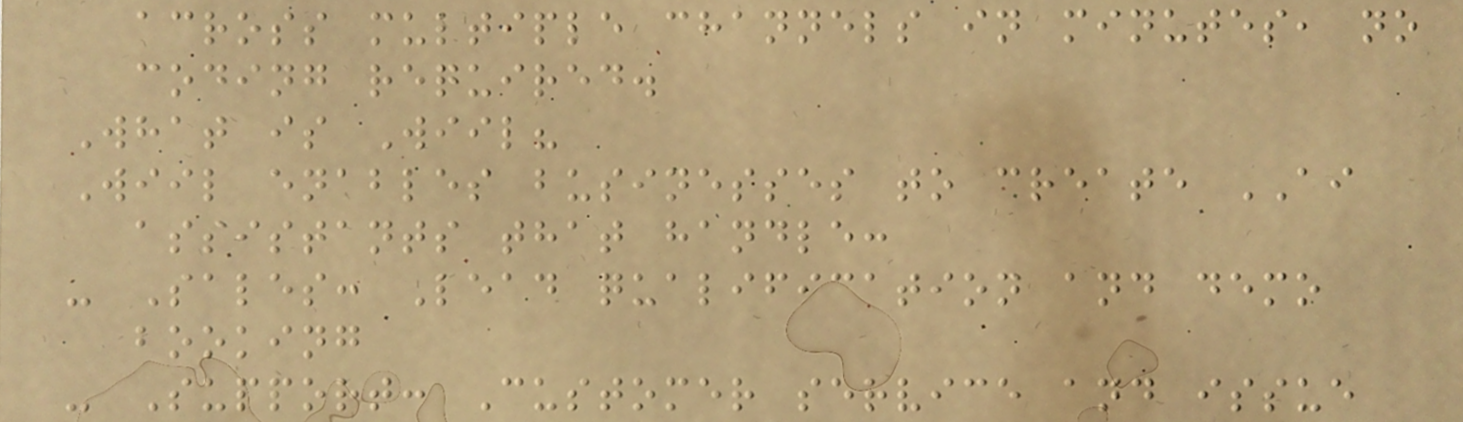across multiple channels in minutes, no
coding required.
What is Wiil?
Wiil enables businesses to create AI
assistants that handle:
- Sales: Lead qualification and demo
booking
- Support: Customer service and issue
